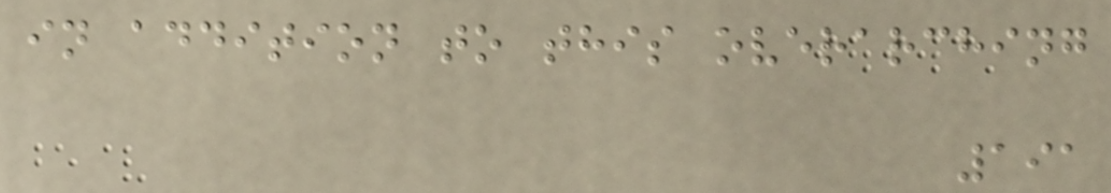in addition to this overarching
191
